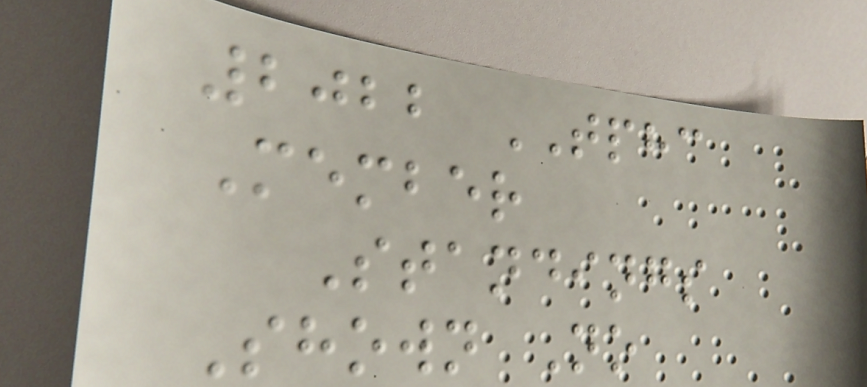2022 TPHC
Member
Standings
Shown No
